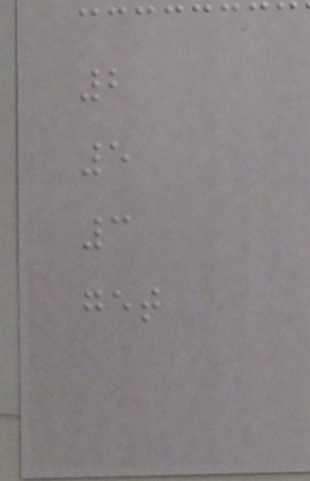2
5
3
get
